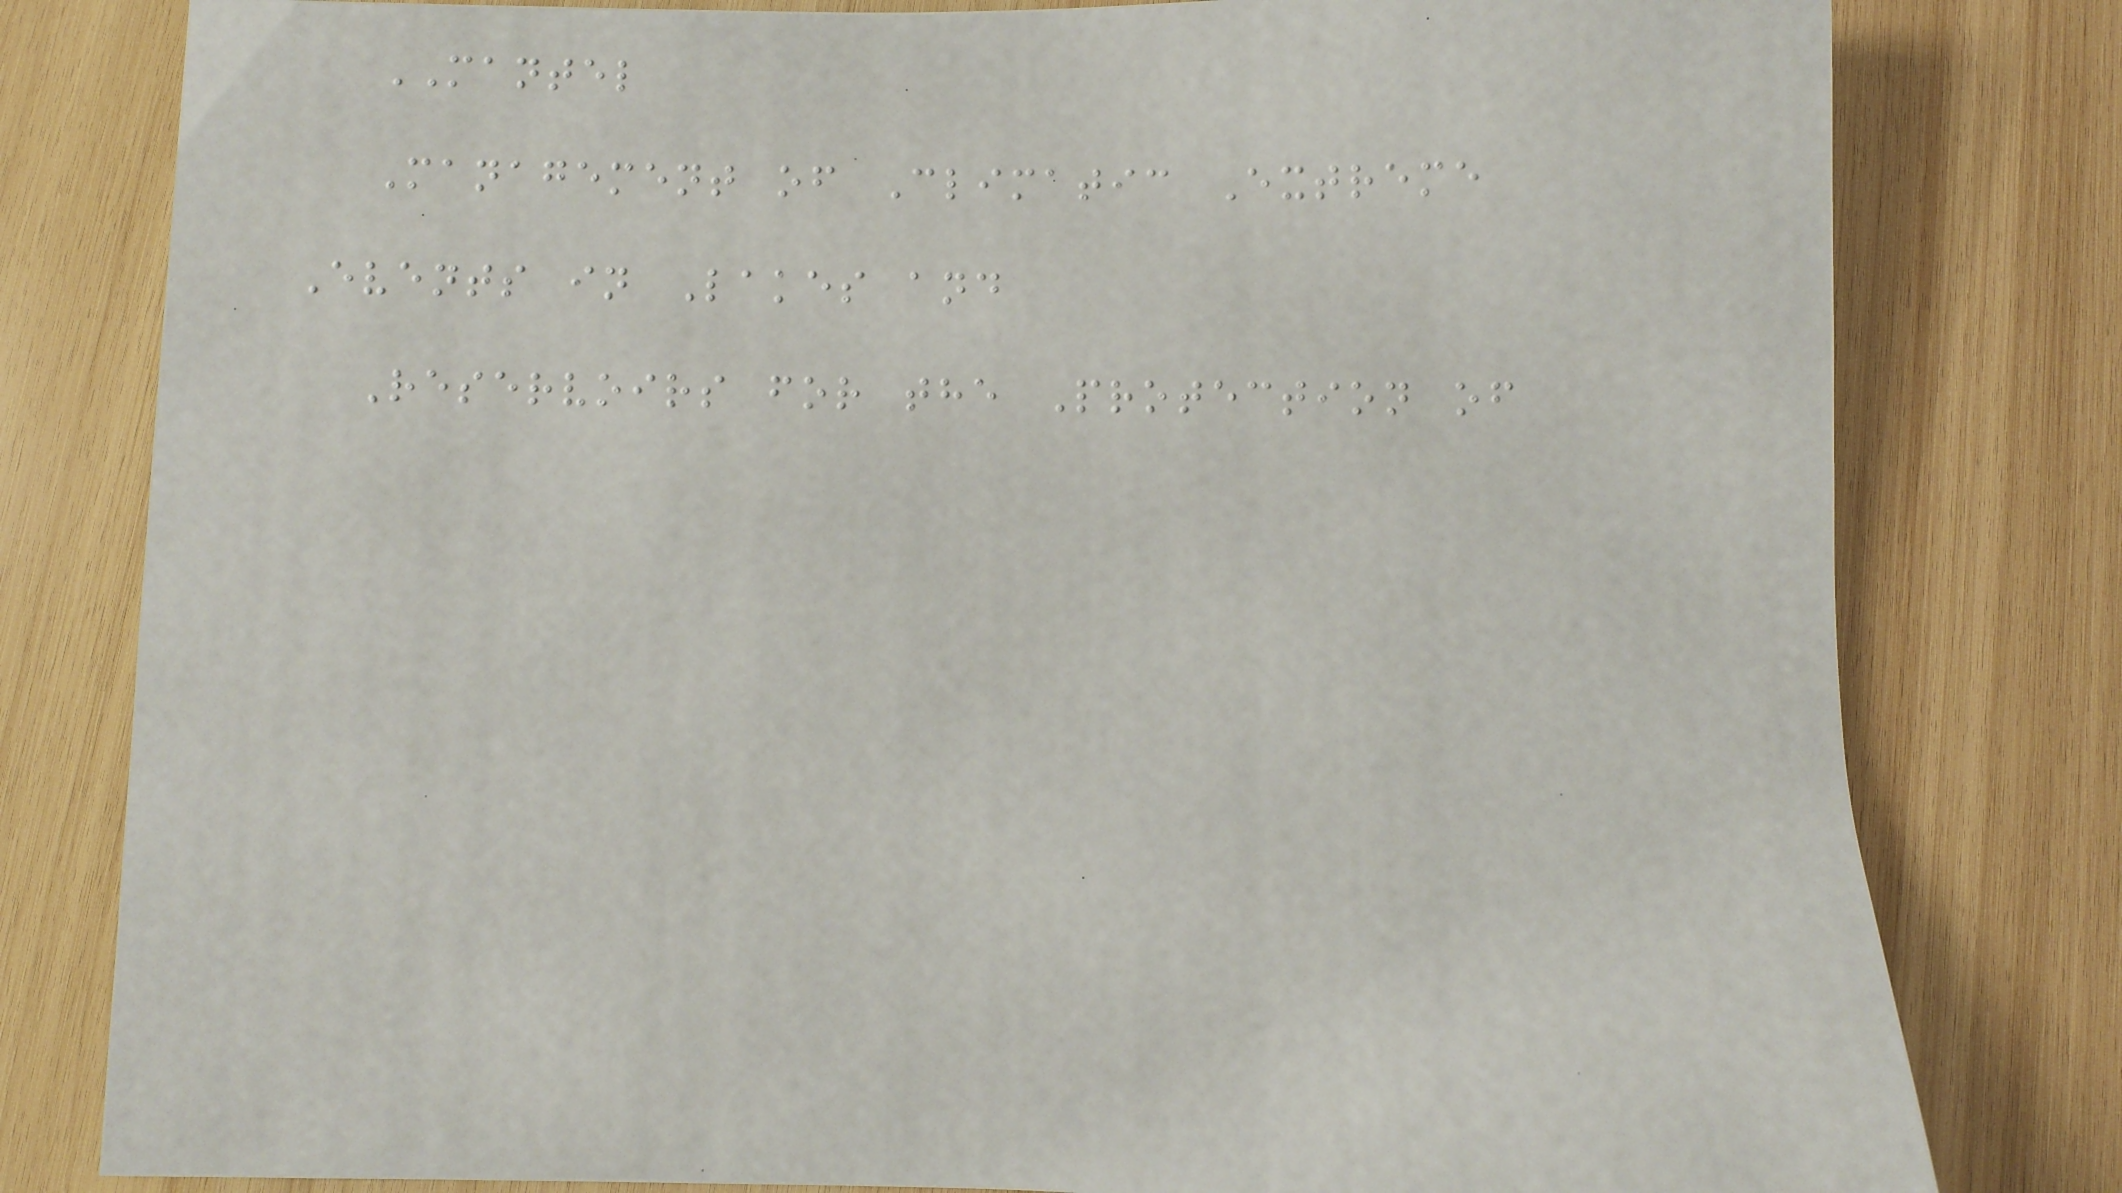MANTEL
Management of Climatic Extreme
Events in Lakes and
Reservoirs for the Protection of
